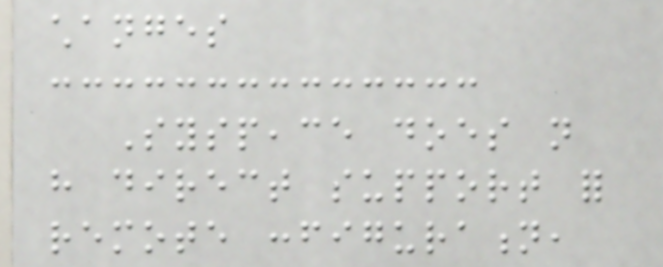changes
Syspeace does not
have direct support for
remote configuration,
